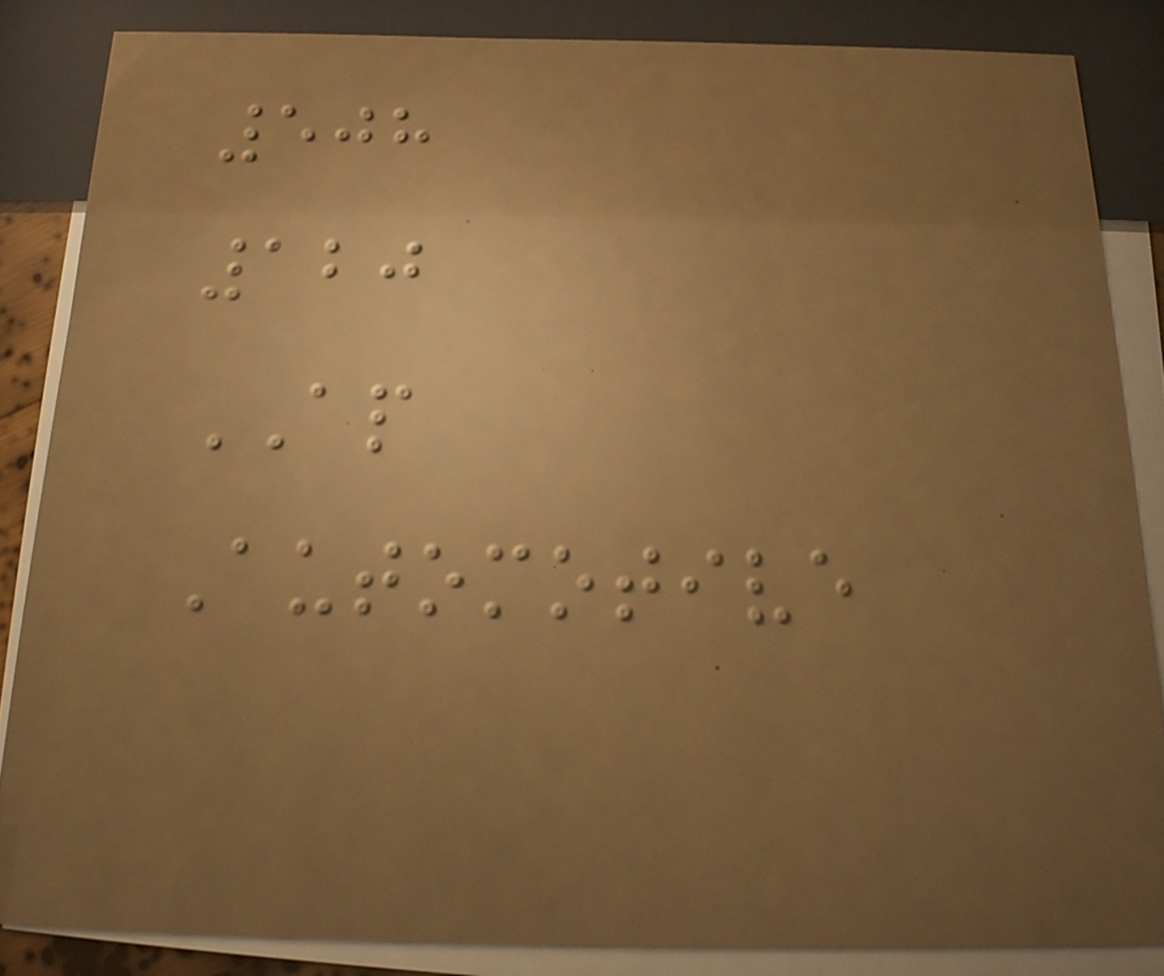508
120
AP
Automotive
